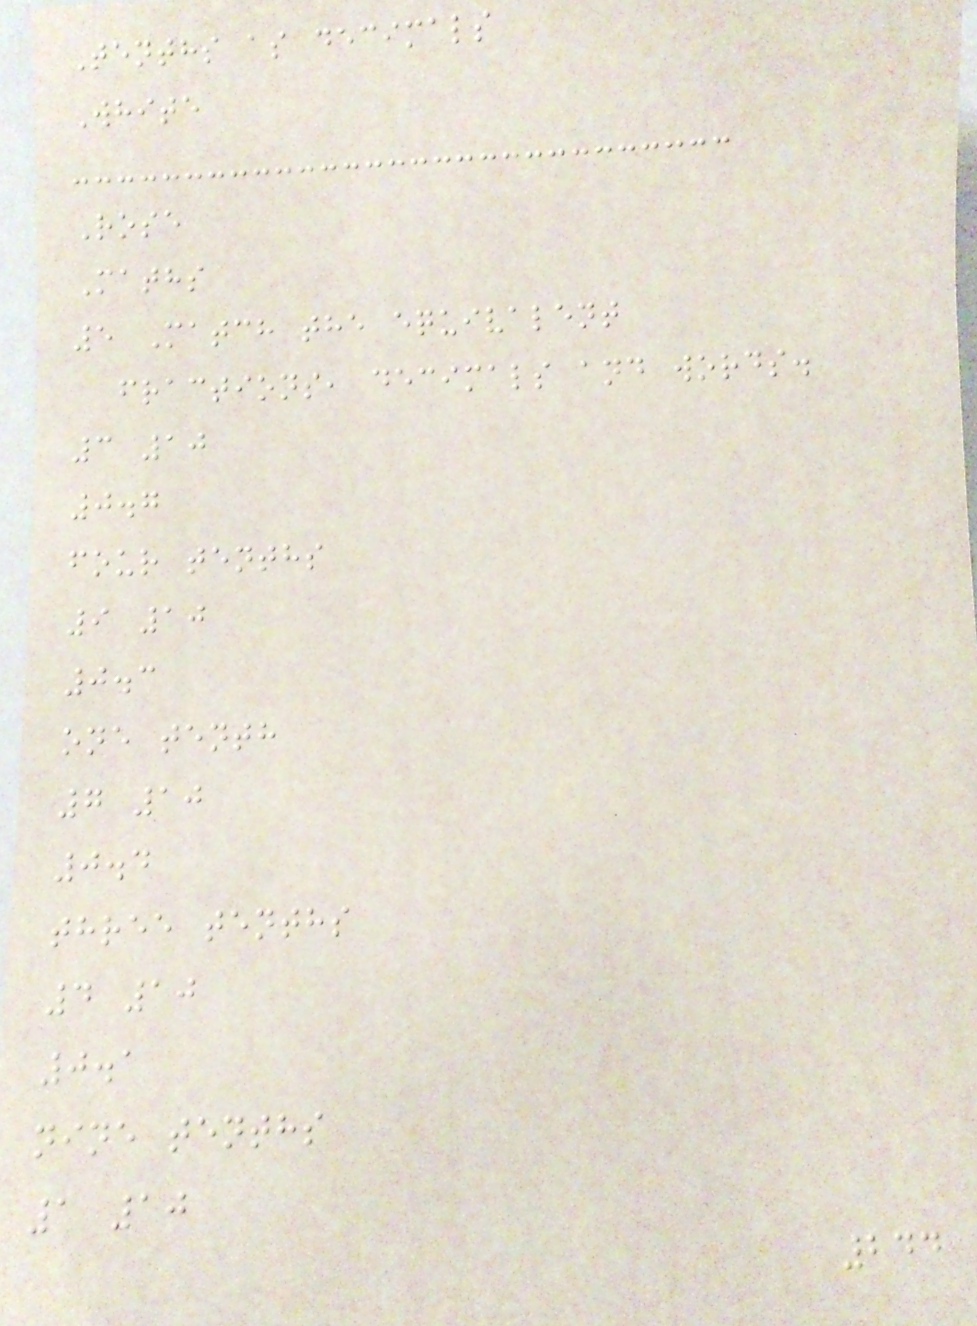Tenths as decimals
White
Rose
Maths
5 Match the equivalent
fractions, decimals and words.
3 10
0.7
four tenths
9 10
0.3
one tenth
7 10
0.4
three tenths
4 10
0.1
nine tenths
1 10
244
